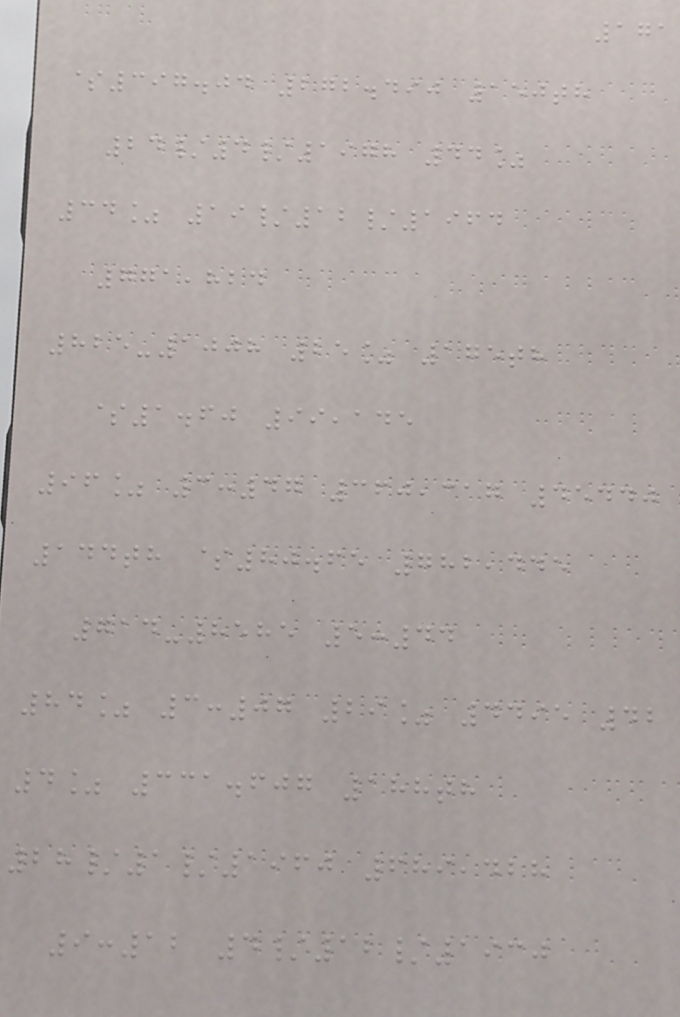171
$397.04 272.490 150th
24/4/1978 44%
34% 19/12/1964
771,824
825-1008 25% 175th
$1.60 99,145
96% 3:47 360,317 45440
144th $80.65 782,445
714-8585 5:44
84% 3:07 29% 4495 42
4% 331.607 188th
28/1/1960 689,428
9:12 4/12/1930
